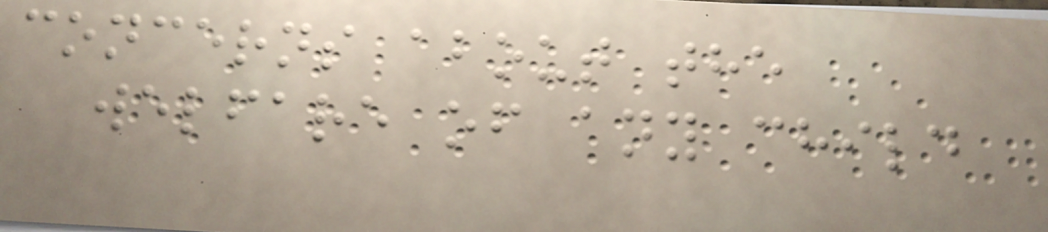concerns about the
welfare of any child
